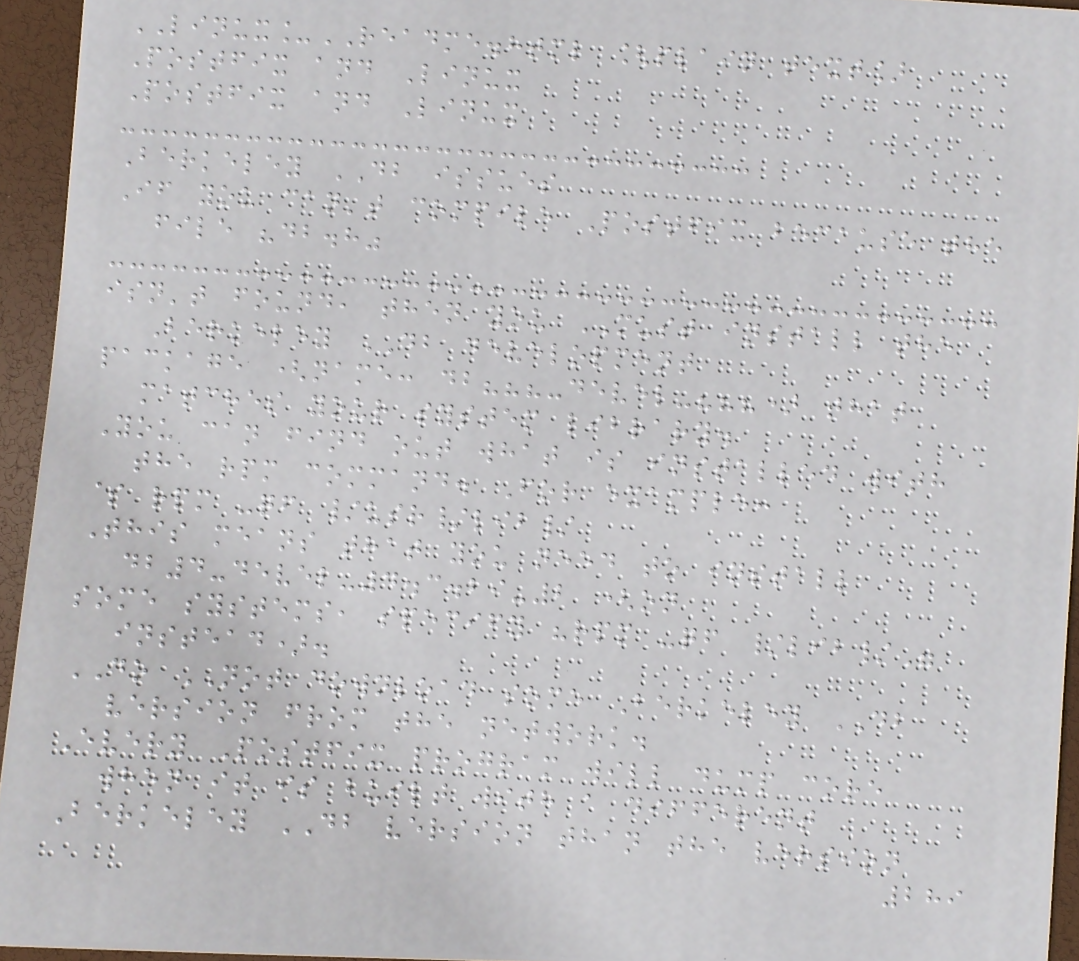LINUX_README.html [plain text]
Postfix and Linux
Postfix and Linux
Berkeley DB issues
If you can't compile Postfix because the
file "db.h"
isn't found, then you MUST install the
Berkeley DB development
package (name: db???-devel-???) that
matches your system library.
You can find out what is installed with
the rpm command. For example:
$ rpm -qf /usr/lib/
This means that you need to install
db4-devel-4.3.29-2 (on
some systems, specify "rpm -qf /lib/"
instead).
DO NOT download some Berkeley DB
version from the network.
Every Postfix program will dump core
when it is built with a different
Berkeley DB version than the version
289
